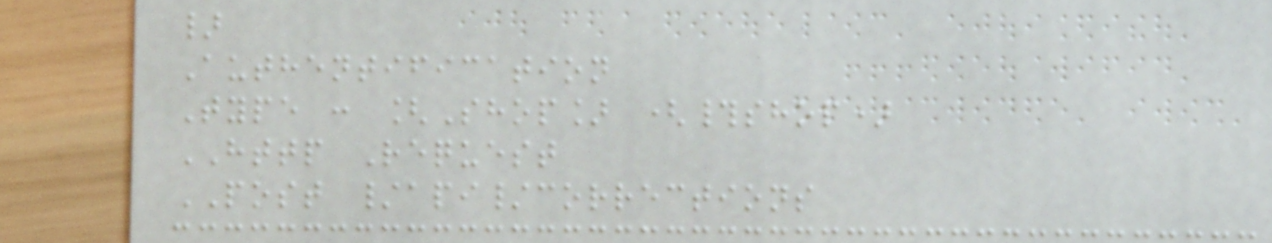}
Authentification
Type : [Shop] (#shop)
HTTP Request
POST /api/corrections
